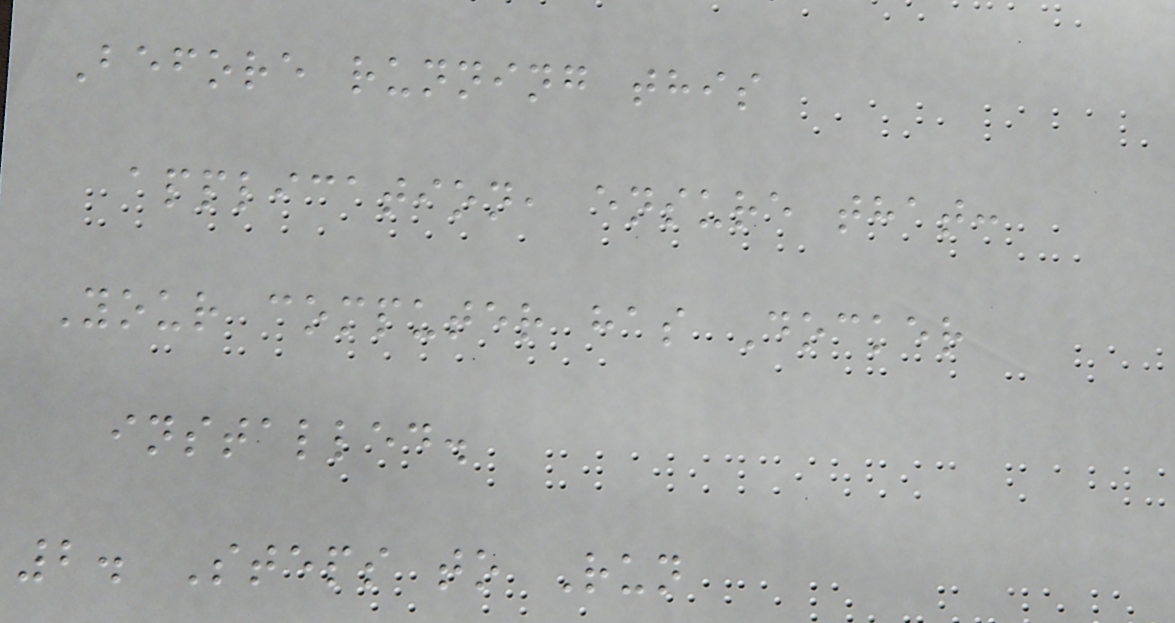Before running this
application, ensure that:
Your computer has Docker
installed.
2. Steps to Run
